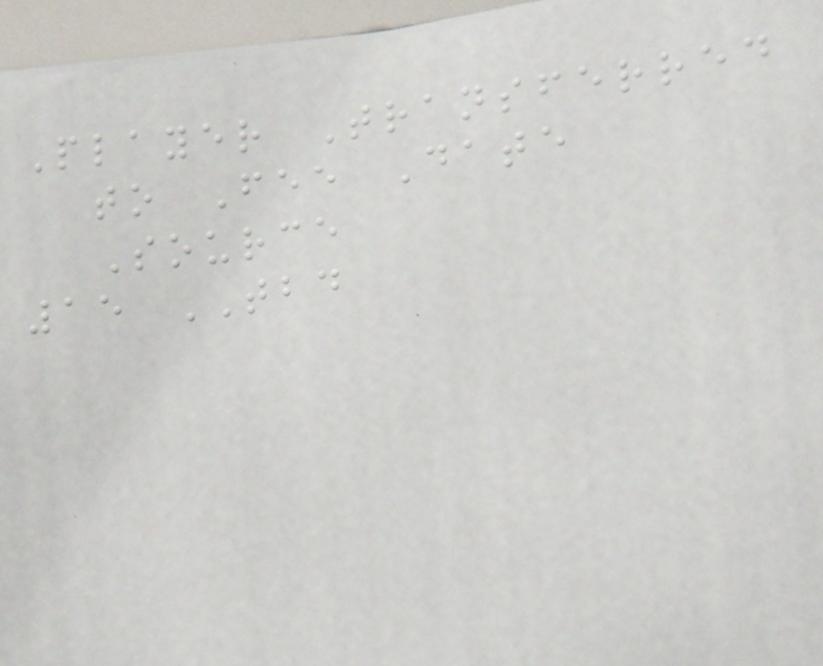Player Transferred
to Fee Date
Source
15 TBD
